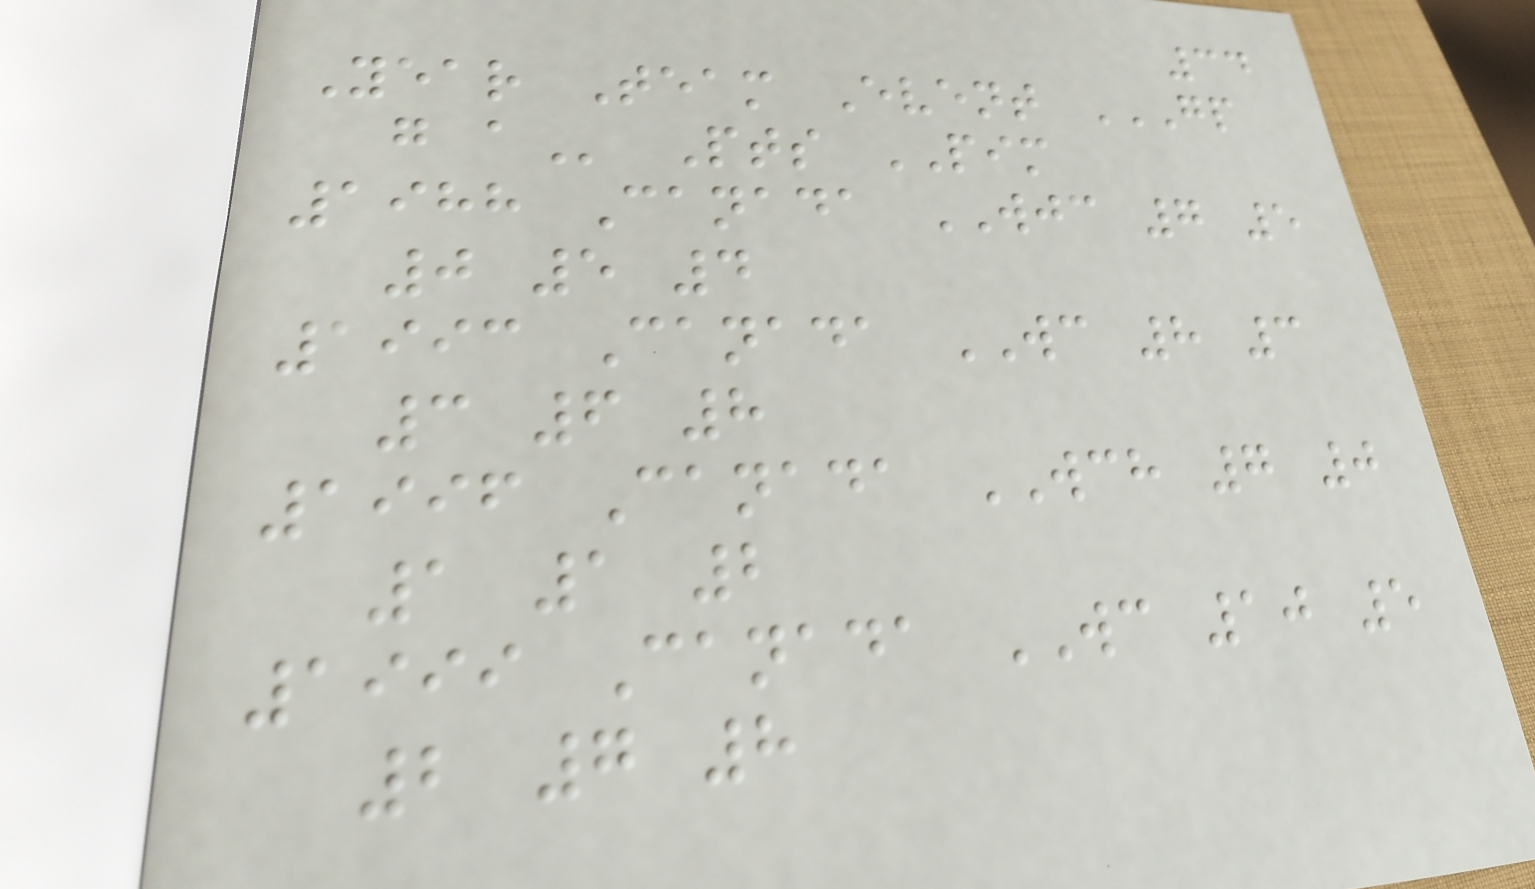34
Year Team Event GP
G A Pts PIM
1988 Canada WJC 7 5
0 5 4
1993 Canada WC 8 3
3 6 8
1996 Canada WCH 7 0
1 1 2
1999 Canada WC 10 5
2 7 8
